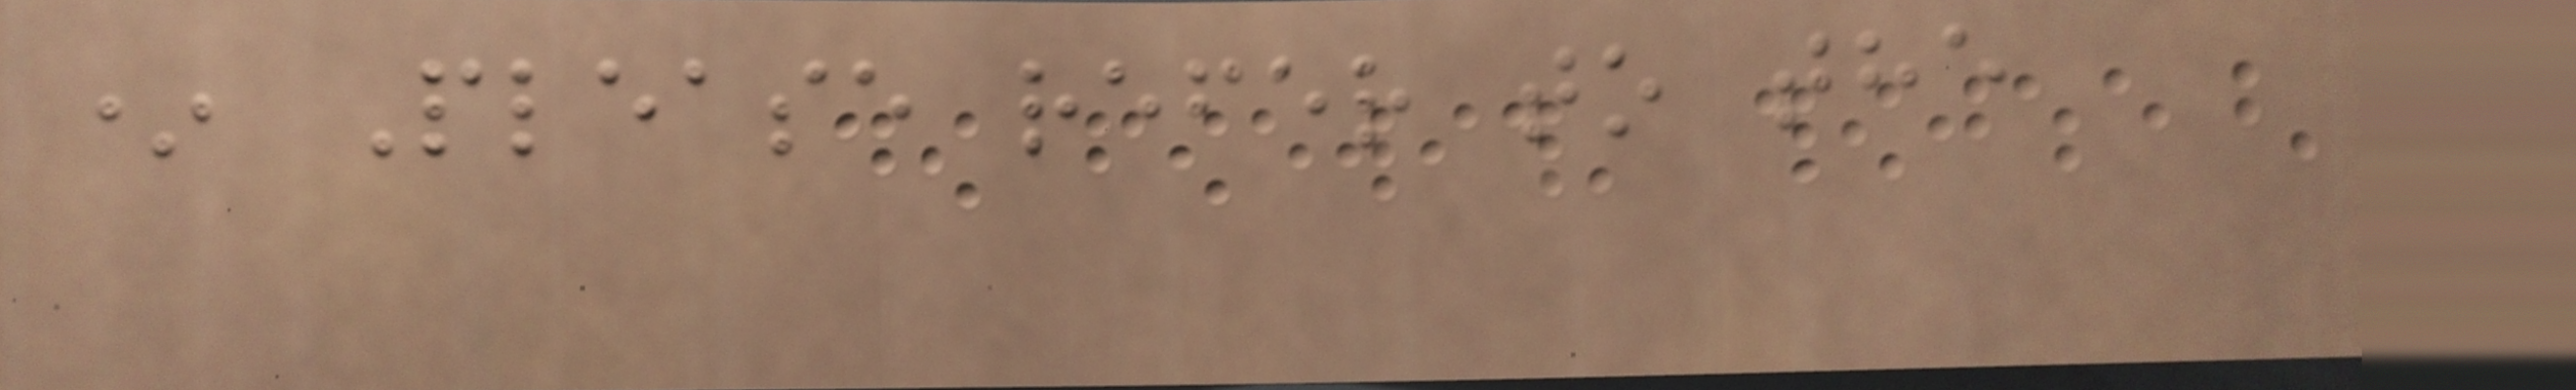* Please refer to the
